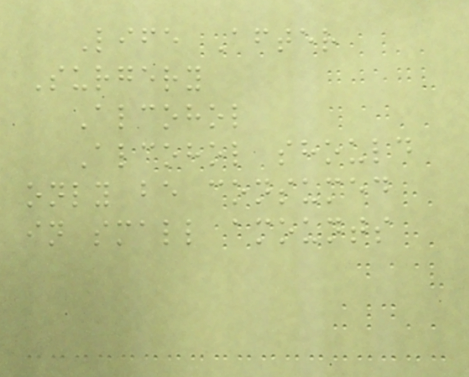Life After
Surgery
Alcohol
Alcohol should
only be consumed
in small amounts
